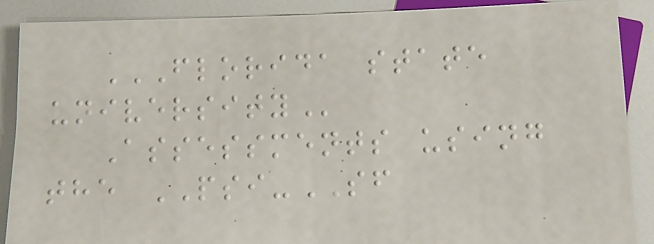FLORIDA STATE
UNIVERSITY
Assessments using
the PSI-SF
